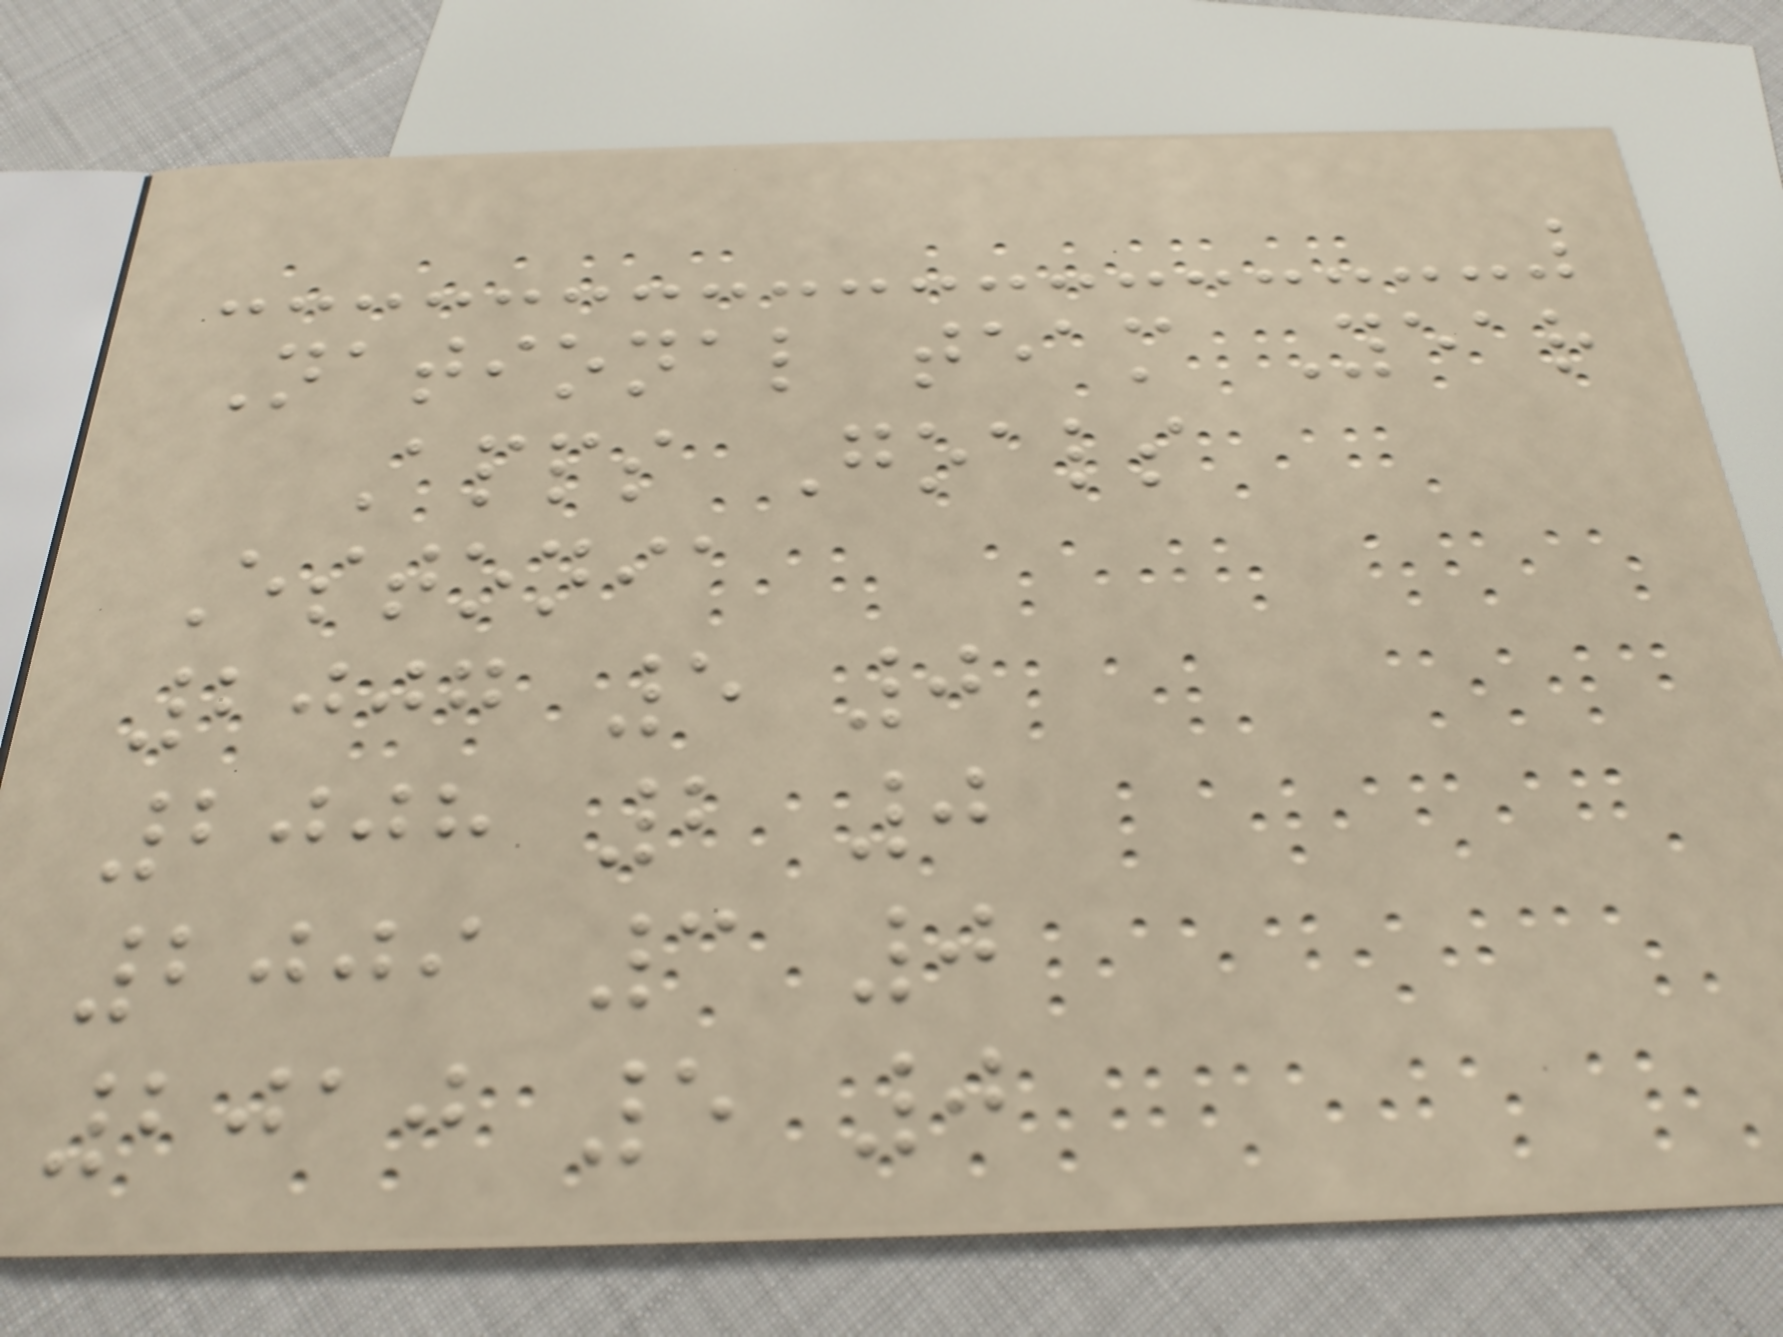National team Year
Apps Goals
Estonia
2007 5 0
2008 2 0
2009 3 0
2010 5 0
